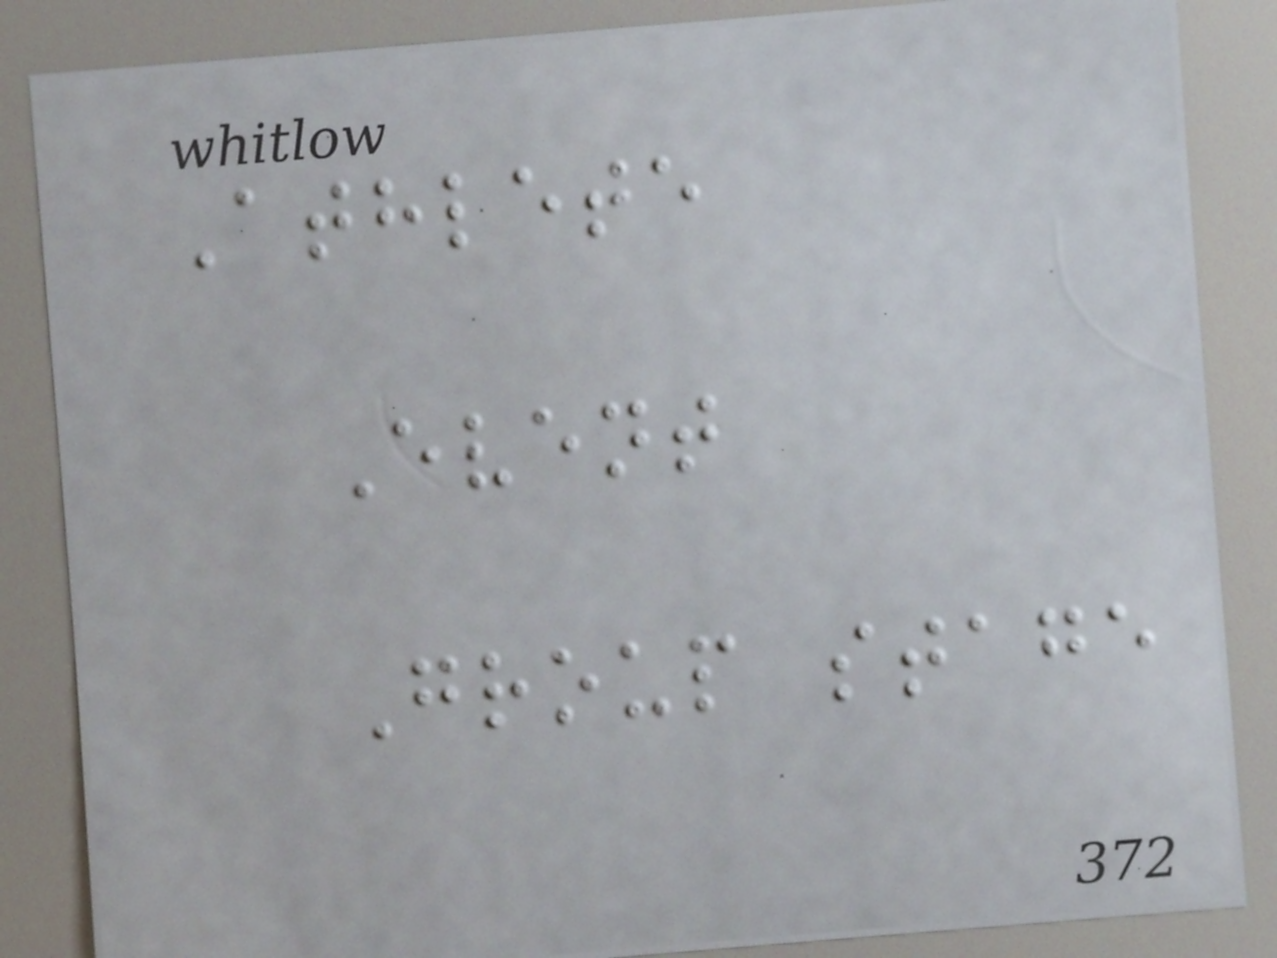Athlete
Event
Group stage
